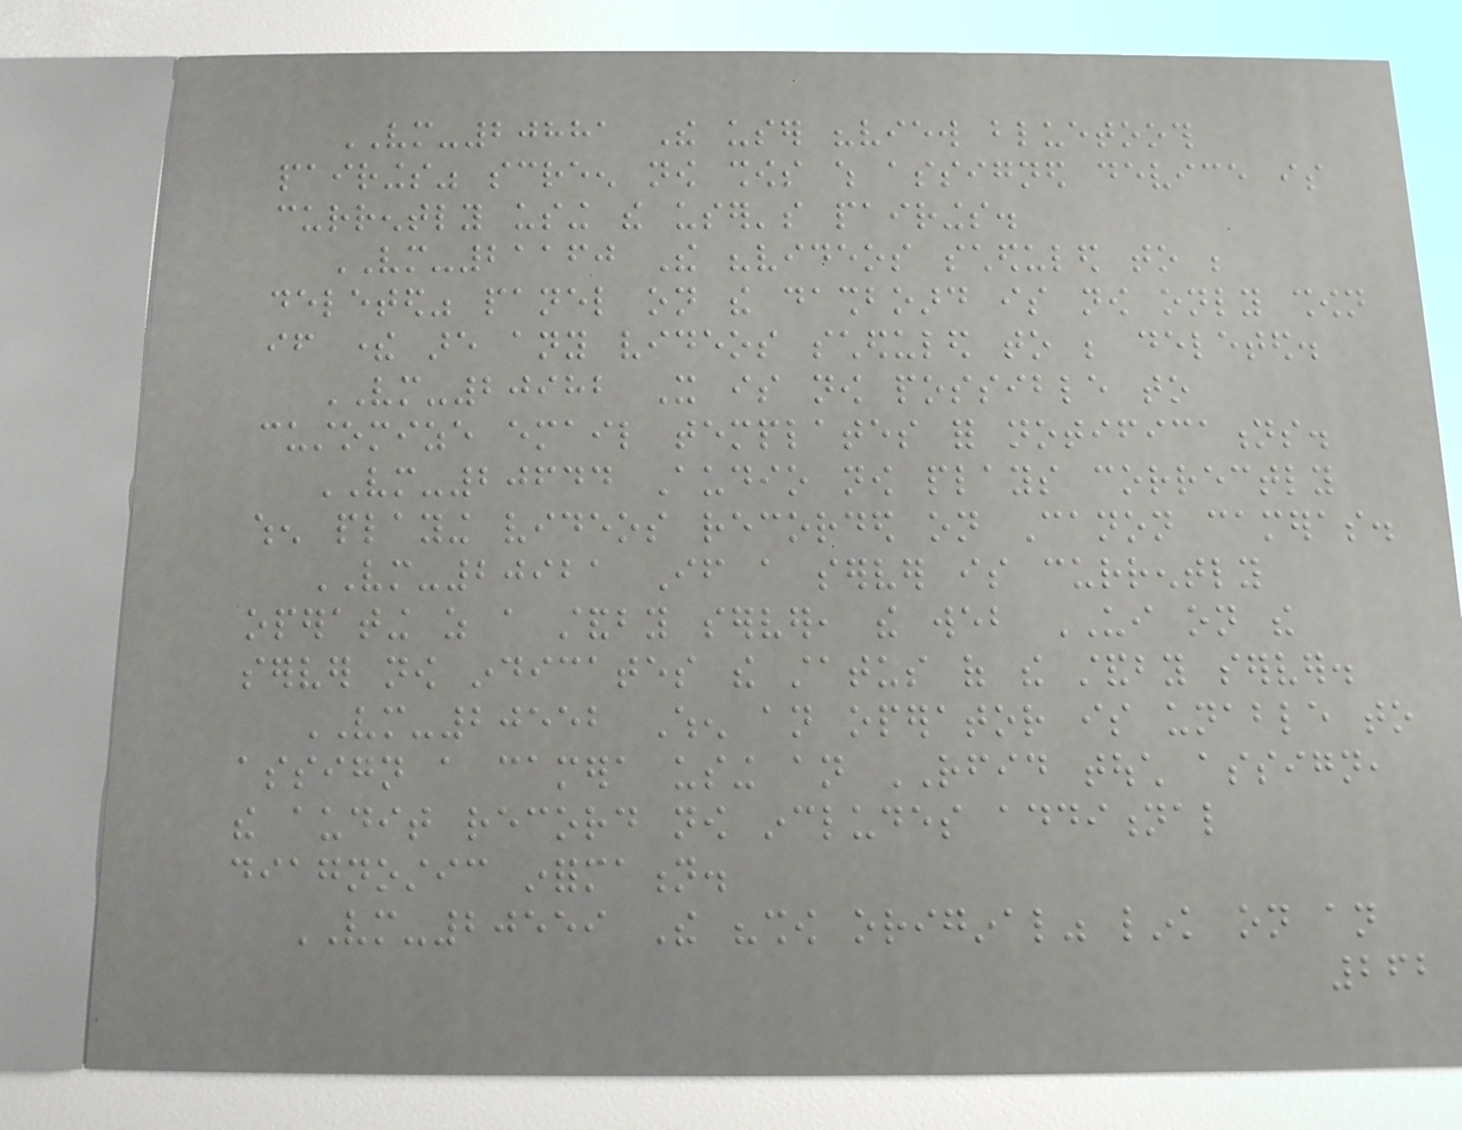VM-20881 The user "view bluetooth
pairings" screen now shows which assigned device is
currently using the user's pairings.
VM-21160 The "videos scheduled to be
deleted" panel on the dashboard is now only shown
if there are any videos scheduled to be deleted.
VM-20982 It is now possible to
customize email templates for notifications.
VM-20644 Audio now plays correctly
when playing videos recorded on Canon cameras.
VM-20921 If a server is currently
operating as a standby server, the web UI on the
server now indicates the status of the standby server.
VM-20552 When an operator is unable to
assign a camera using an RFID touch assign,
the audit record now includes additional
diagnostic information.
VM-20559 The "show original" link on an
262
